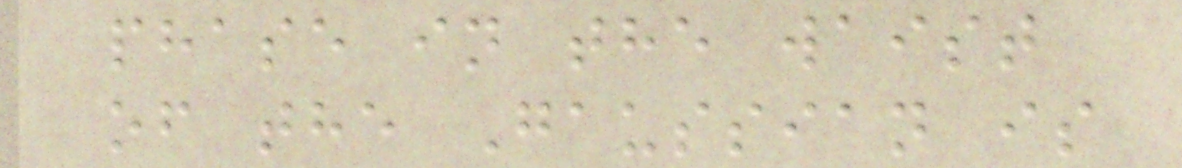phase in the waist
of the Gaussian is
